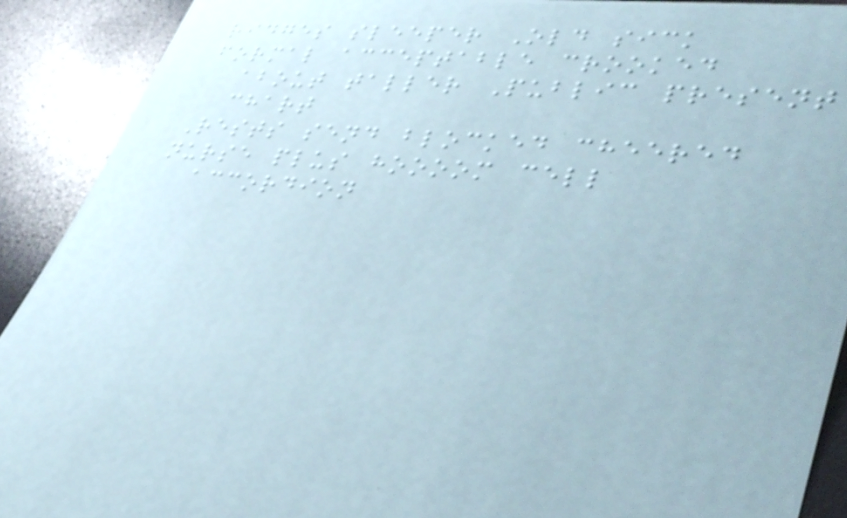ridges sleeper Old sick
formal acceptable crooked
about taller Public present
chart
Rests send blocked cheered
nurse plus hoooom cell
accordion
